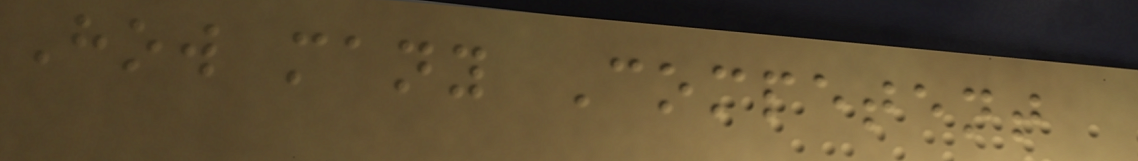How many Competent
